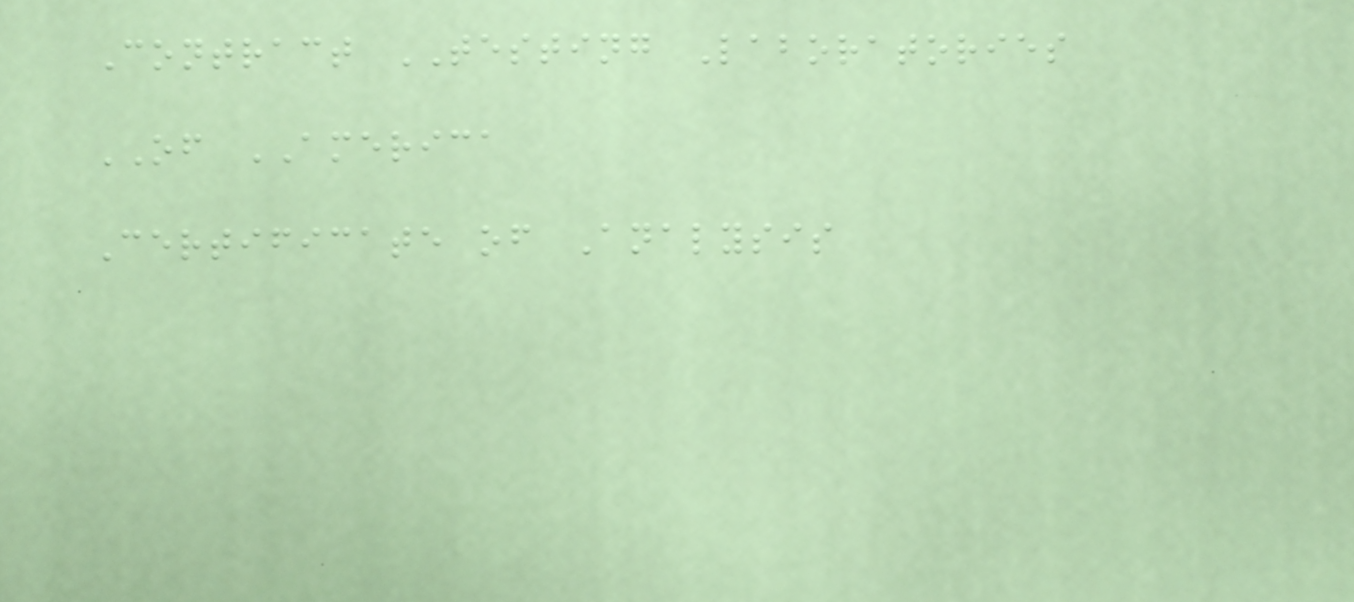Contract TESTING Laboratories
OF AMERICA
Certificate of Analysis
